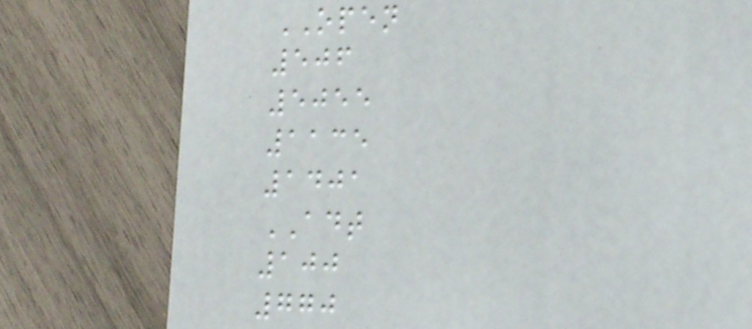OPEN
506
5055
1135
1401
ADT
100
770
